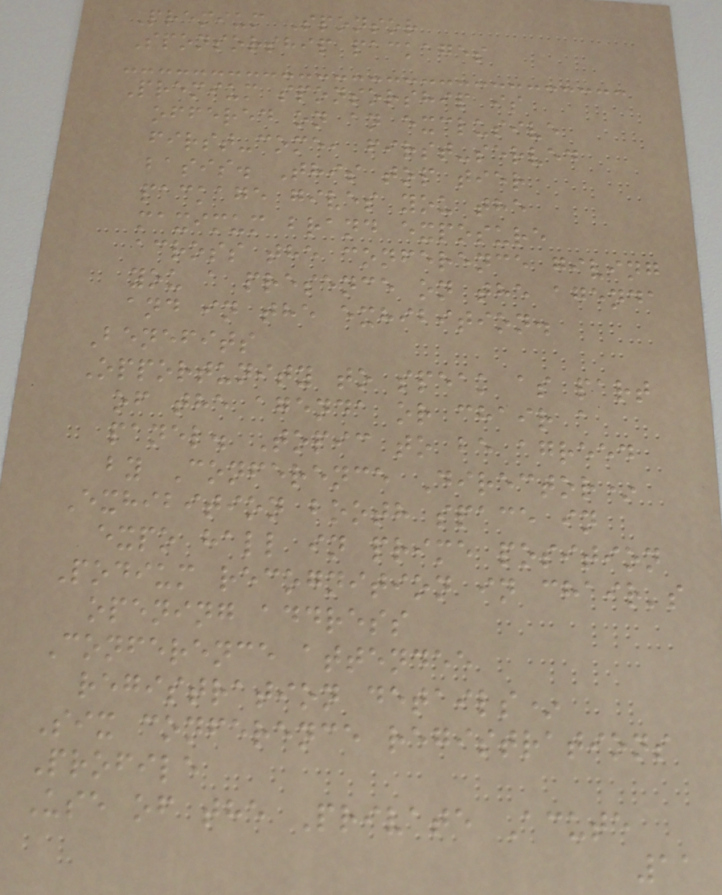Premium Sponsor
Sponsorship packages
Premium sponsorship is
offered on an exclusive
first-come, first-served
basis. This top tier
package gives you the
maximum brand exposure
across the conference giving
you a presence on the agenda
and in the exhibition.
Benefits
Opportunity to speak as part
of the agenda or chair a
panel. Topic to be agreed
by Conference Director*
Exhibition booth space in
expo hall in prime position
Podium recognition in chair's
opening address
Conference attendee
registration details*
Six conference registrations
Profile
Use of the Private Acute
11
